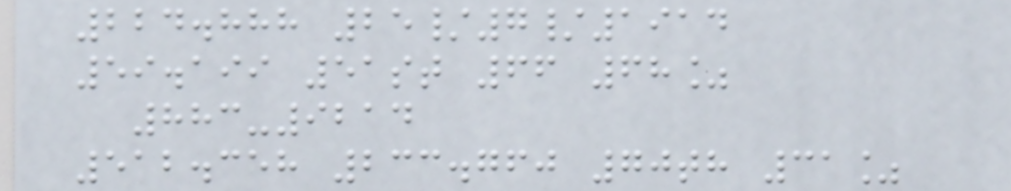224.888 25/7/1914
59.199 51st 66 68%
883-9214
512.358 233.760 70th 31%
